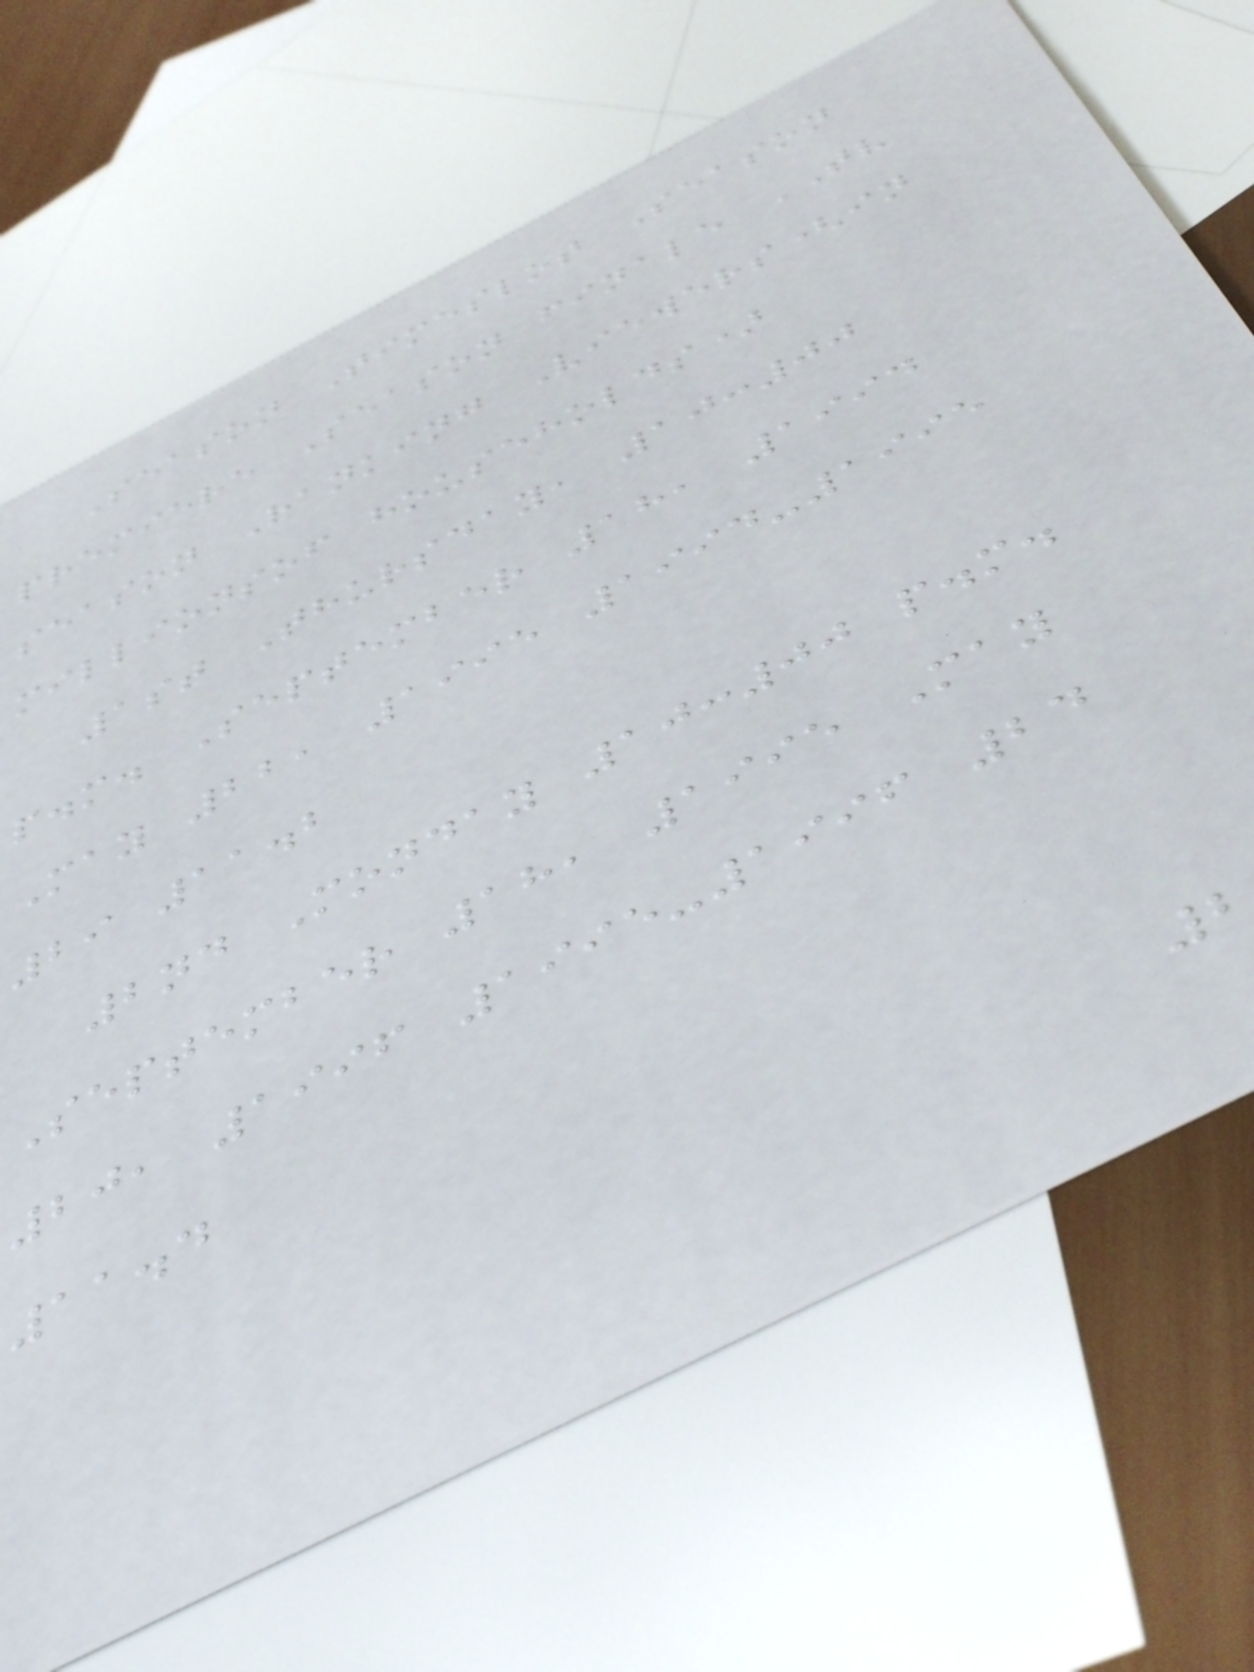Season Timeslot Season
premiere Season finale TV
season Ranking Viewers(in
millionsof households)
1st Thursday, 10:00
p.m. September 18, 1994
May 22, 1995 1994-1995
29 11.2
2nd Monday 10:00 p.m.
September 18, 1995 May
20, 1996 1995-1996 24
11.4
